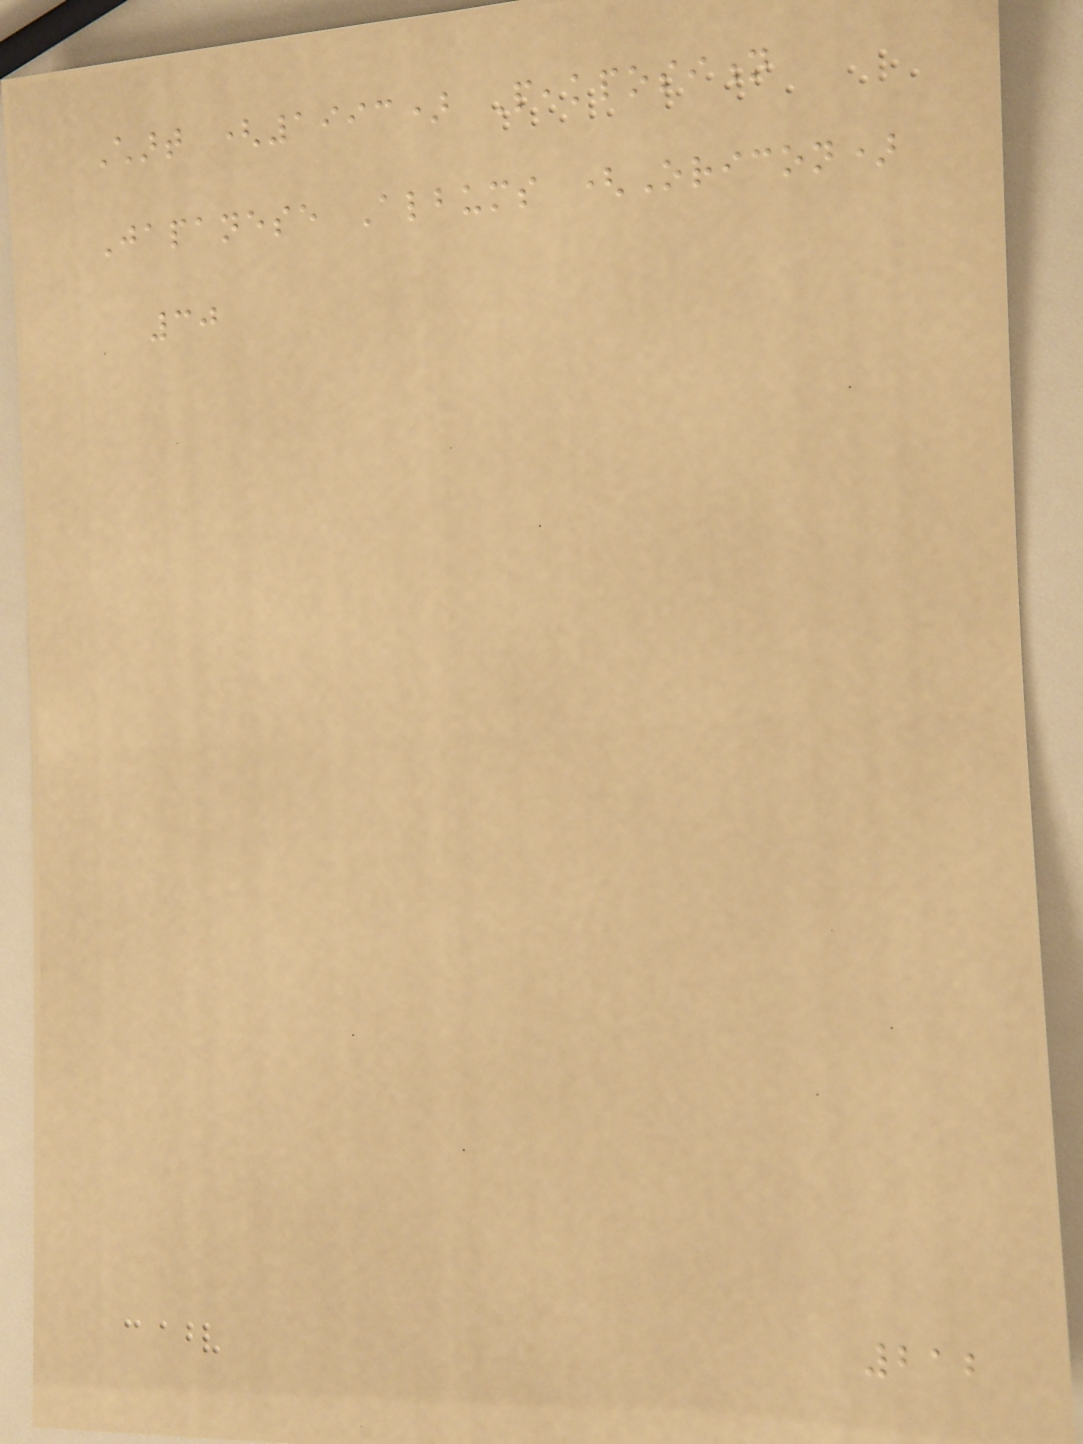Chart (1993) Peakposition
Japanese Albums (Oricon)
30
212
